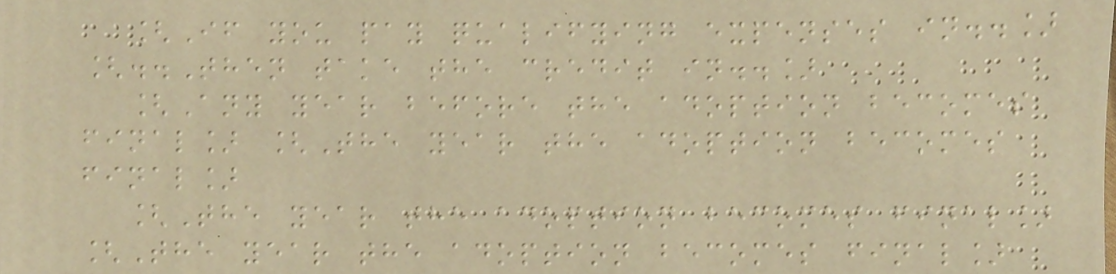[If you pay qualifying expenses in..]
[..Then take the credit in..]
[Any year before the adoption becomes
final] [The year the adoption becomes
final]
[The year the adoption becomes final]
[The year the adoption becomes final]
